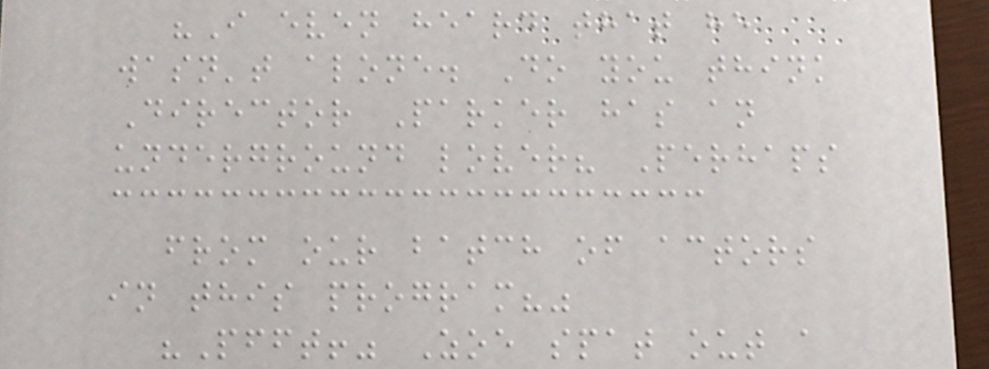"I even heard that he
wasn't alone. Do you think
Director Parker has an
underground lover? Perhaps
from our batch of actors
in this program?"
"Pfft!" Zoe spat out a
